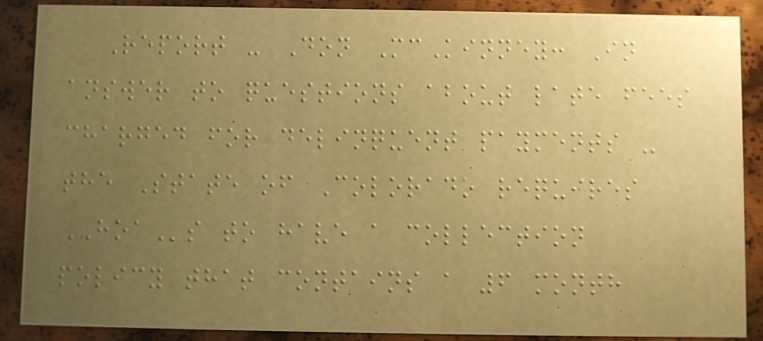Report - Don McKinney: In
answer to questions about late fees
charged for delinquent payments -
the State of Colorado requires
HOAs to have a collection
policy that contains a 6 month
